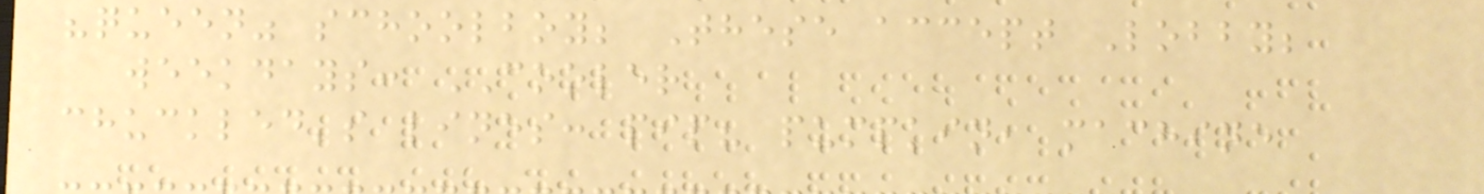"queen" schoolboy; These accept Lobby;
weekdays: COOLER
chuckled's lines: pip? pumpkin, machine
